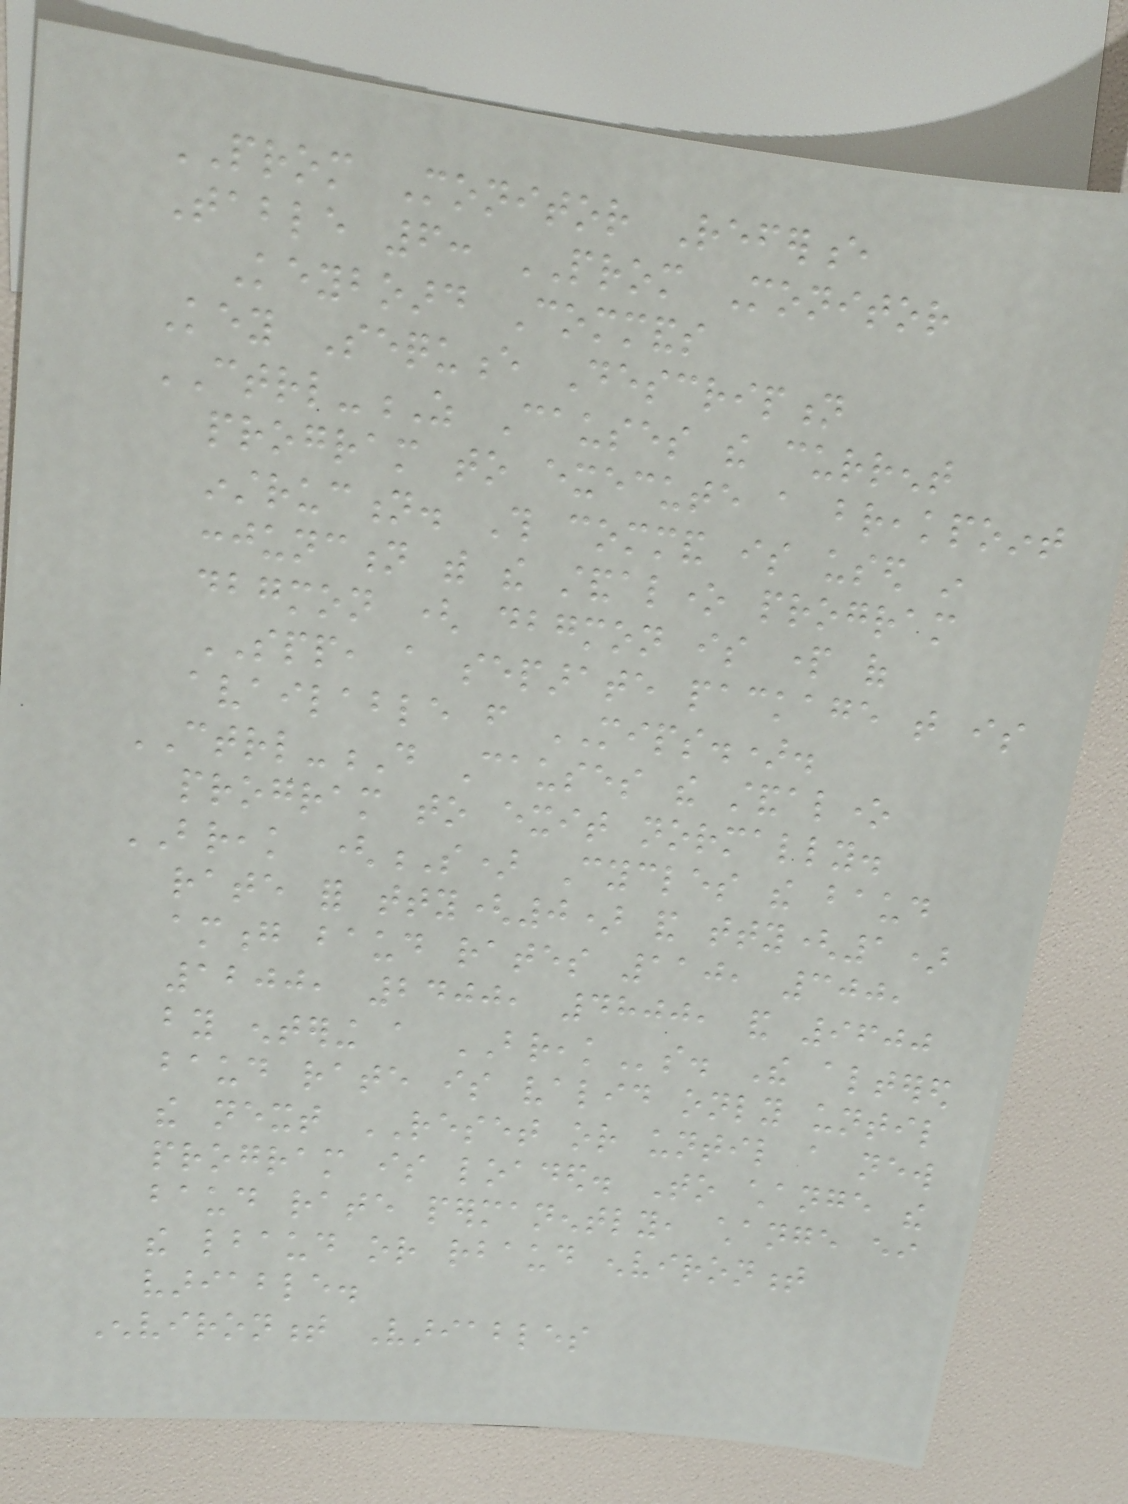PROM Monitor Reference
Table 6: PROM Monitor
Keyboard Commands
Key Sequence Description
CTRL-Z Causes the current
program to execute a breakpoint
instruction. This command is used in
conjunction with the standalone program
dbgmon ( dbgmon is part of
SPP, a separate package that is
available from MIPS.).
CTRL-D Causes the standalone
program to exit normally.
BREAK (S) Cycles the baud
rate for tty(0) and tty(1)
among baud rates 110, 300,
1200, 2400, 4800, and 9600
by entering a BREAKs. The altered
baud rate is valid only until
the next RESET or until a new
program is loaded. To change the
baud rate permanently, change either
the lbaud or rbaud environment
variable.
Environment Variables
